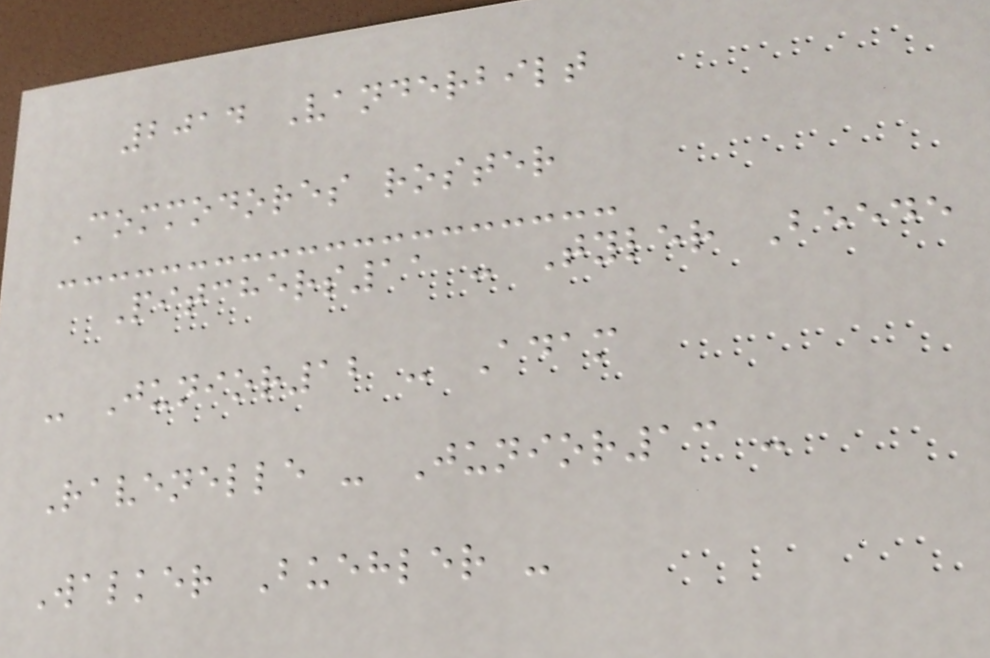2014 Vanderbilt
Commodores roster
Pitchers11 - Tyler Beede
- Junior12 - Adam
Ravenelle - Junior13 -
Walker Buehler -
